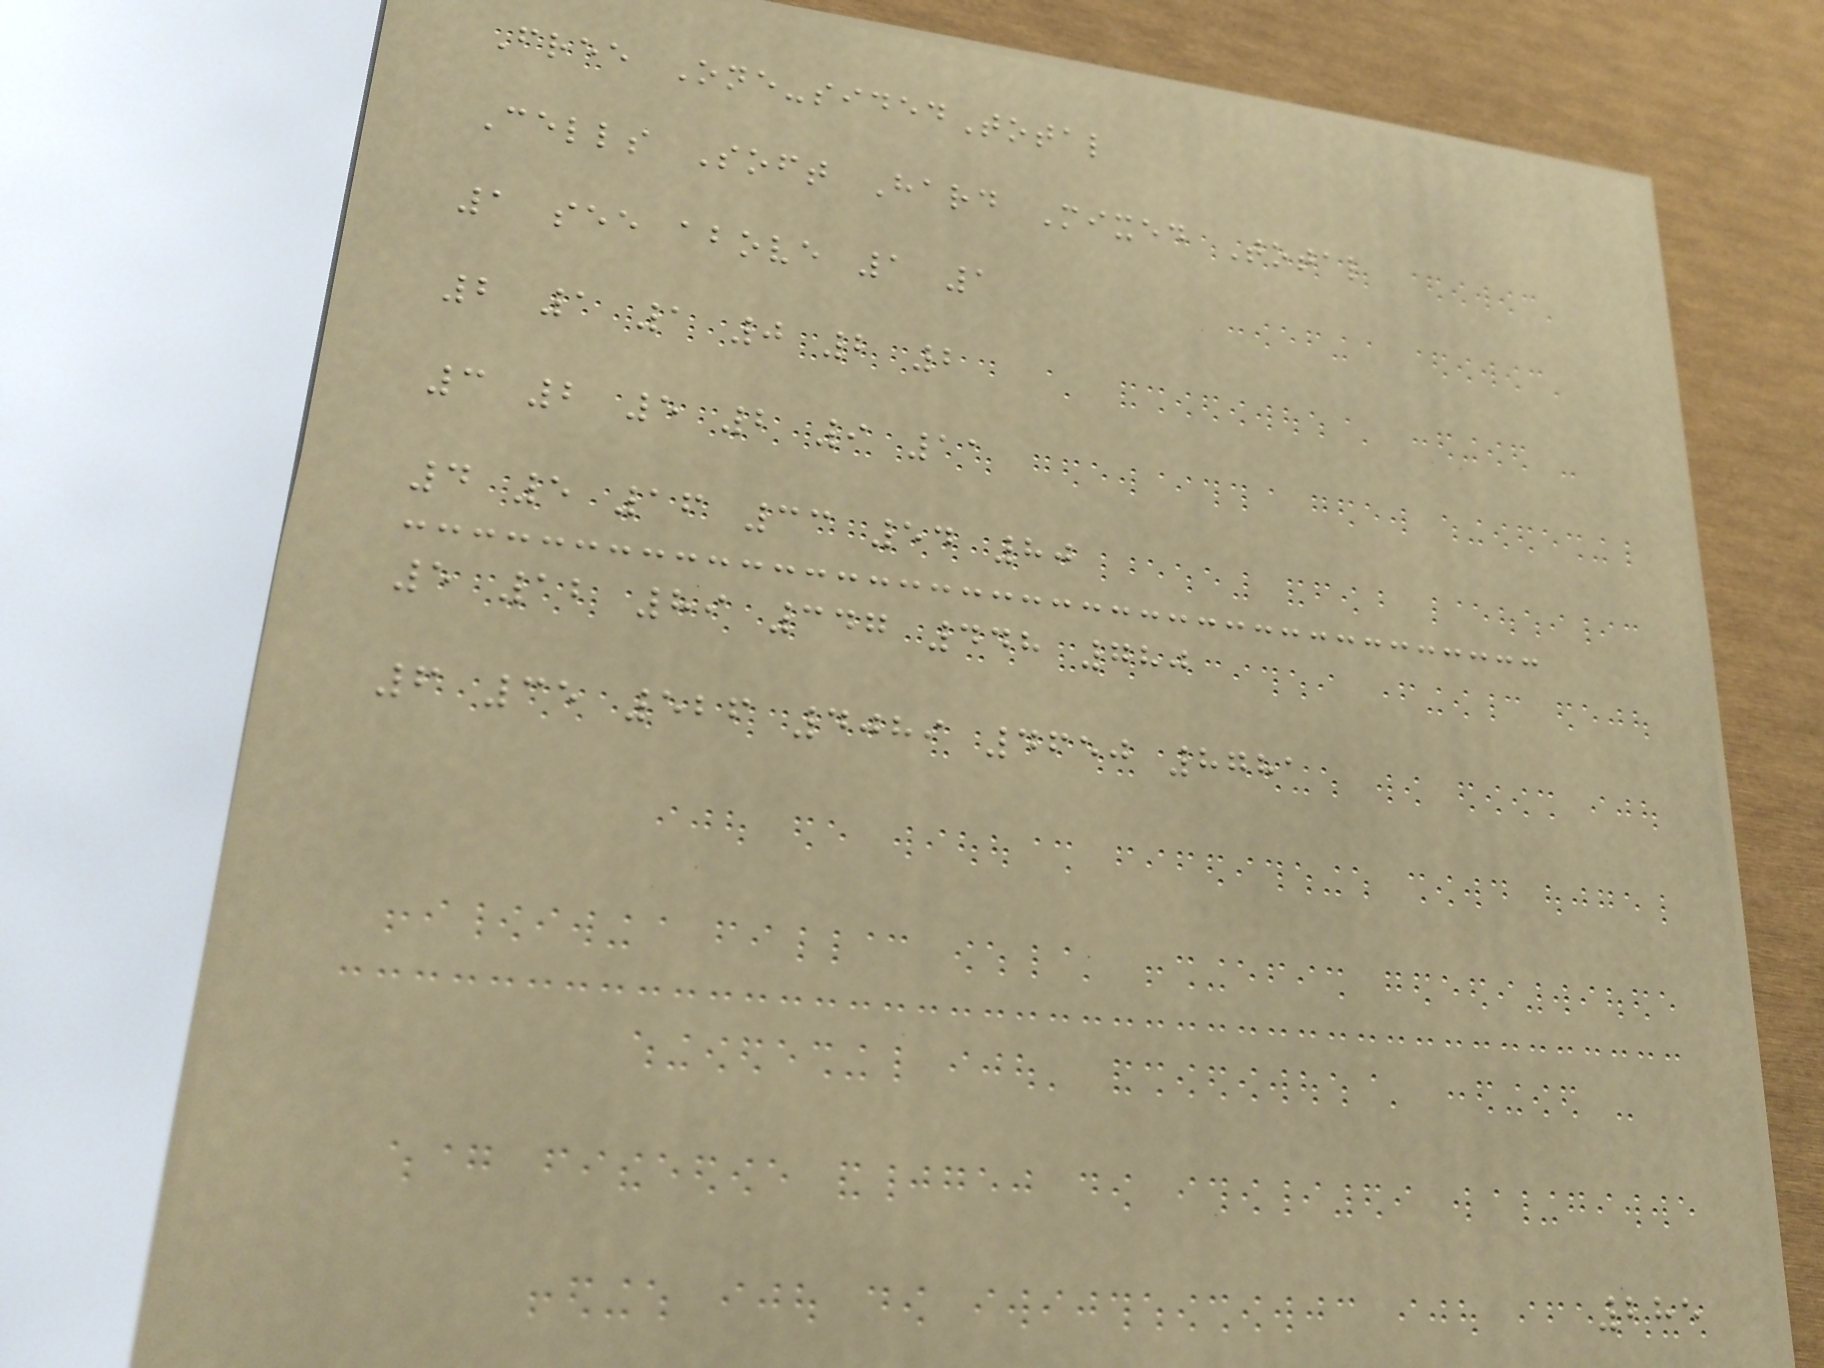Free One-sidedTotal
Cells Soft Hard Mixed Total
1 see above 1 1
2 1 1 0 2 2
3 2 5 2 9 11
4 5 16 33 54 80
5 12 89 347 448 780
6 35 526 4089 4650 8781
285
